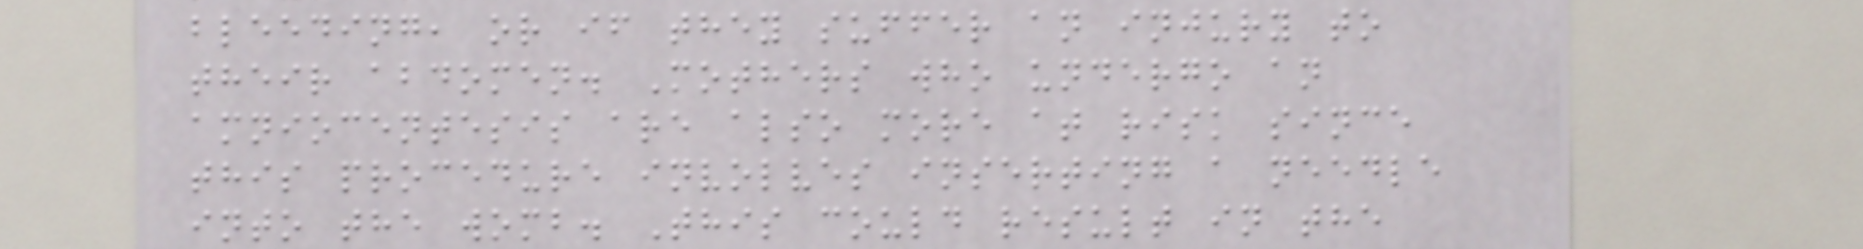bleeding, or if they suffer an injury to
their abdomen. Mothers who undergo an
amniocentesis are also more at risk since
this procedure involves inserting a needle
into the womb. This could result in the
